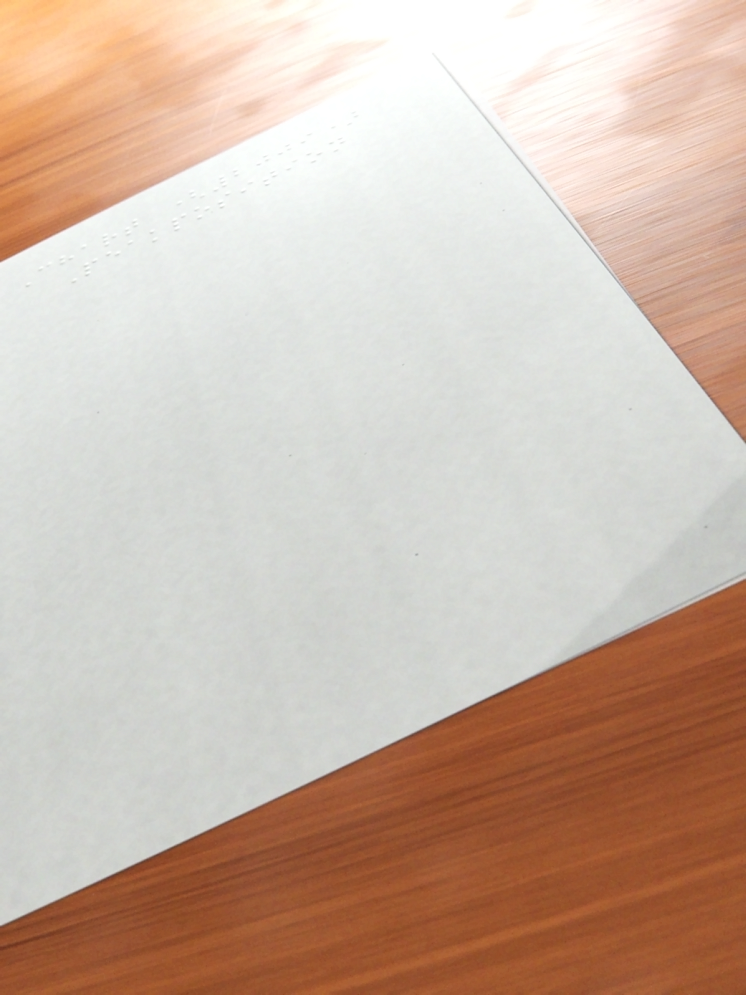Chart (2009)
Peakposition
